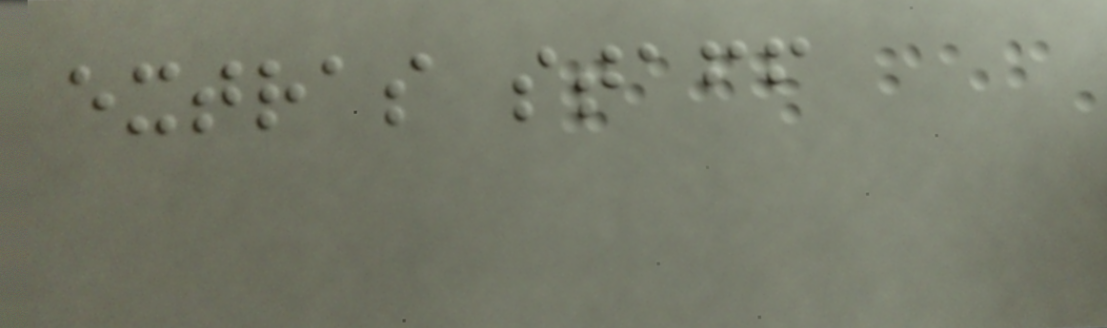extras staff
